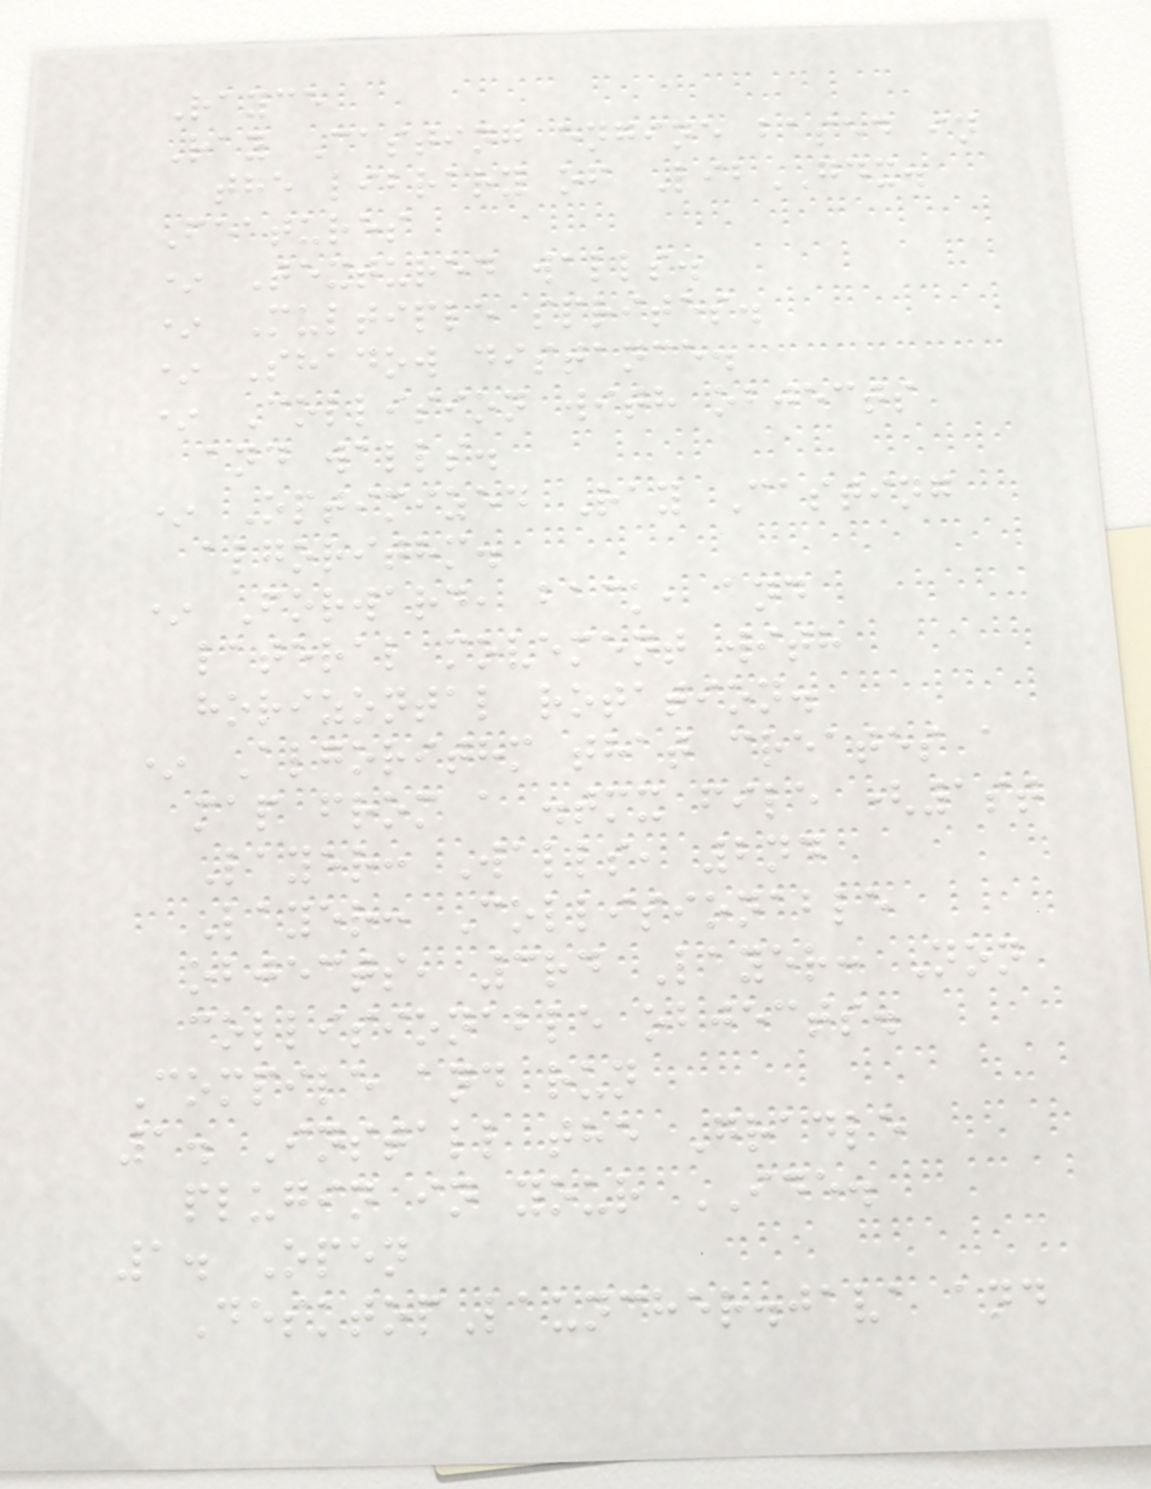Rayce
Ray Casting engine based in
the library of LibGDX.
Features
* Textured walls.
* Multiple sprites.
* Shadow distance.
* Collision with objects
and walls.
* Optimized Ray Casting
algorithm.
* Forward, back, and
lateral movement with
horizontal rotation.
* Algorithm that creates a
map from a .tmx file (1st
Layer: Walls, 2nd
Layer: Collisionable
objects, 3rd Layer: Non
collisionable objects.
Compile and run
1. Install the Gradle
plugin in your IDE.
1. Open
DesktopLauncher.java and
